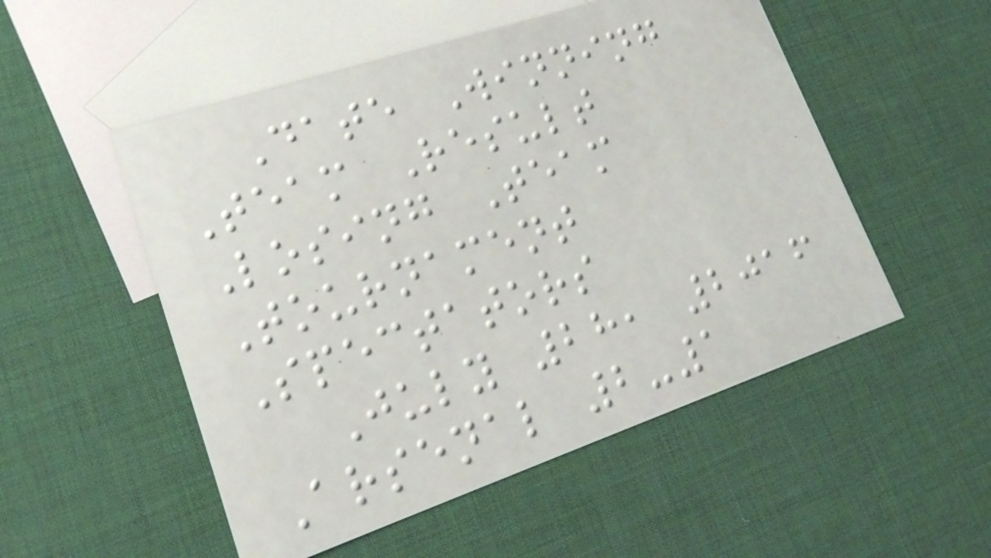Date Winning
Team Result
Losing Team
Tournament
Spectators
July 28, 2016
Arsenal 2-1
